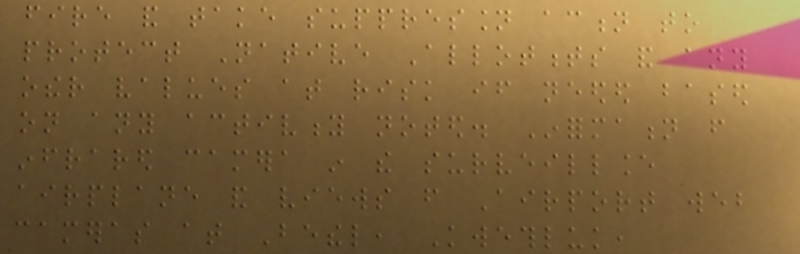fire and take suppression action to
protect Native Allotments and any
other values at risk if needed based
on any activity noted. Information from
infrared camera in the surveillance
airplane and views from Airport web
cameras at Bethel, Kwethluk,
